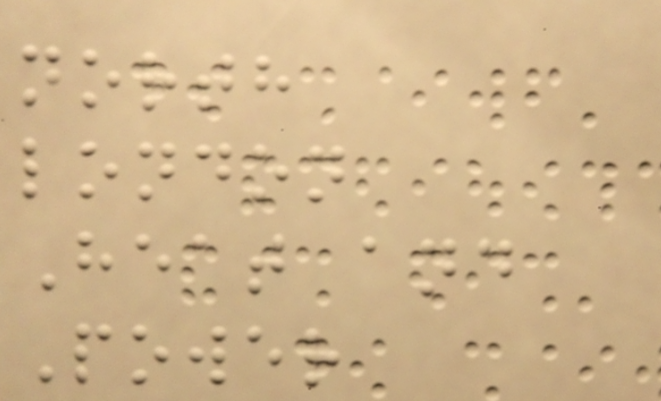north
london
Heat and
Power
